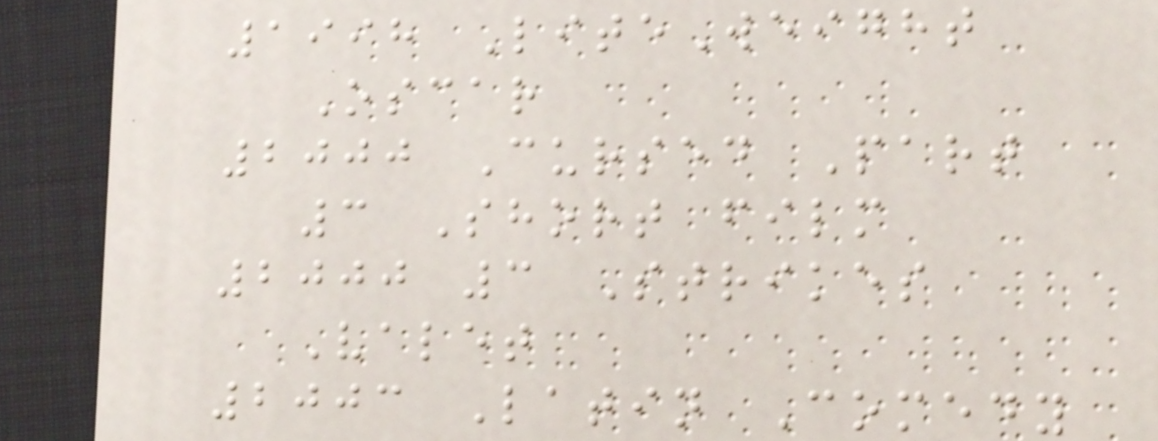1998 LiteWeight
Oscar
2000 Cursed Part
3 Short film
2000 3 Strikes
Valet
2003 Latin Comedy
